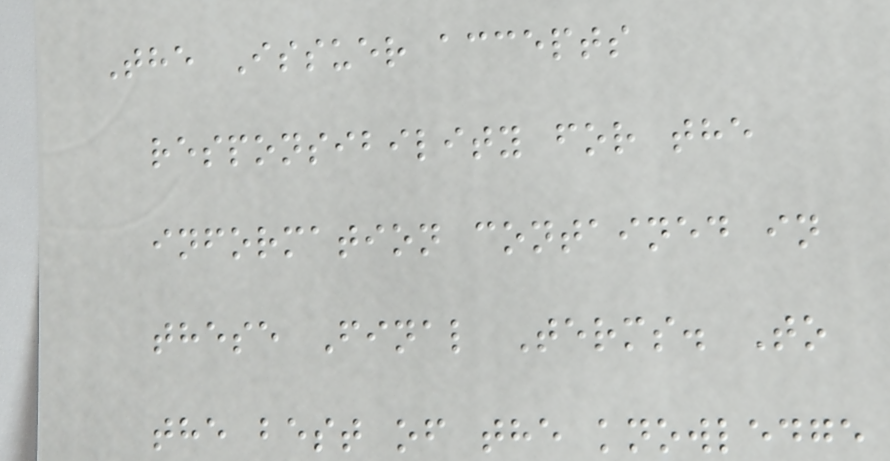The Issuer accepts
responsibility for the
information contained in
these Final Terms. To
the best of the knowledge
